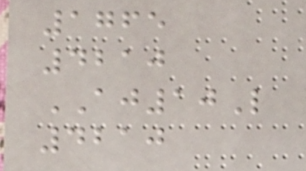1765
4210
AJ10L
4210
